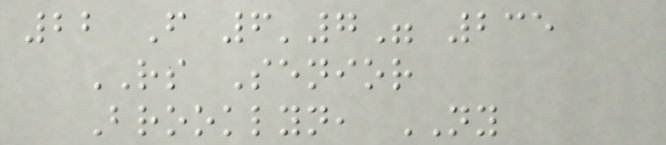22 F 6'7" 235
RS Senior
Brooklyn, NY
